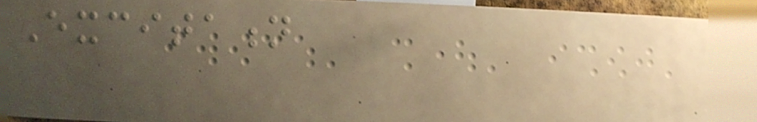Excitation
